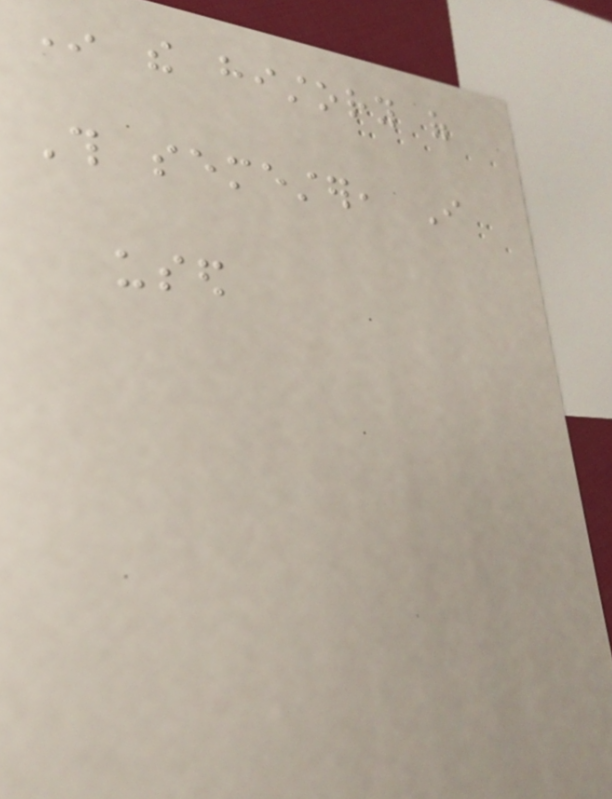In the history of
This semester, I
used
